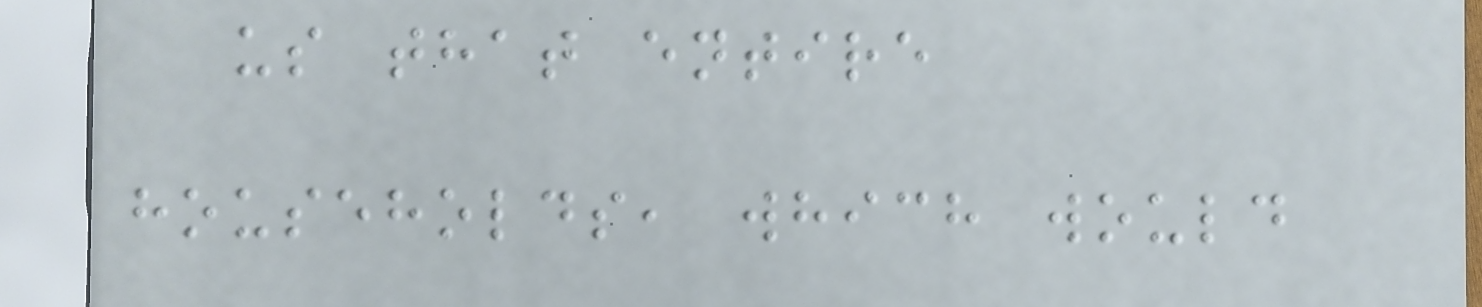us that entire
households, which would
